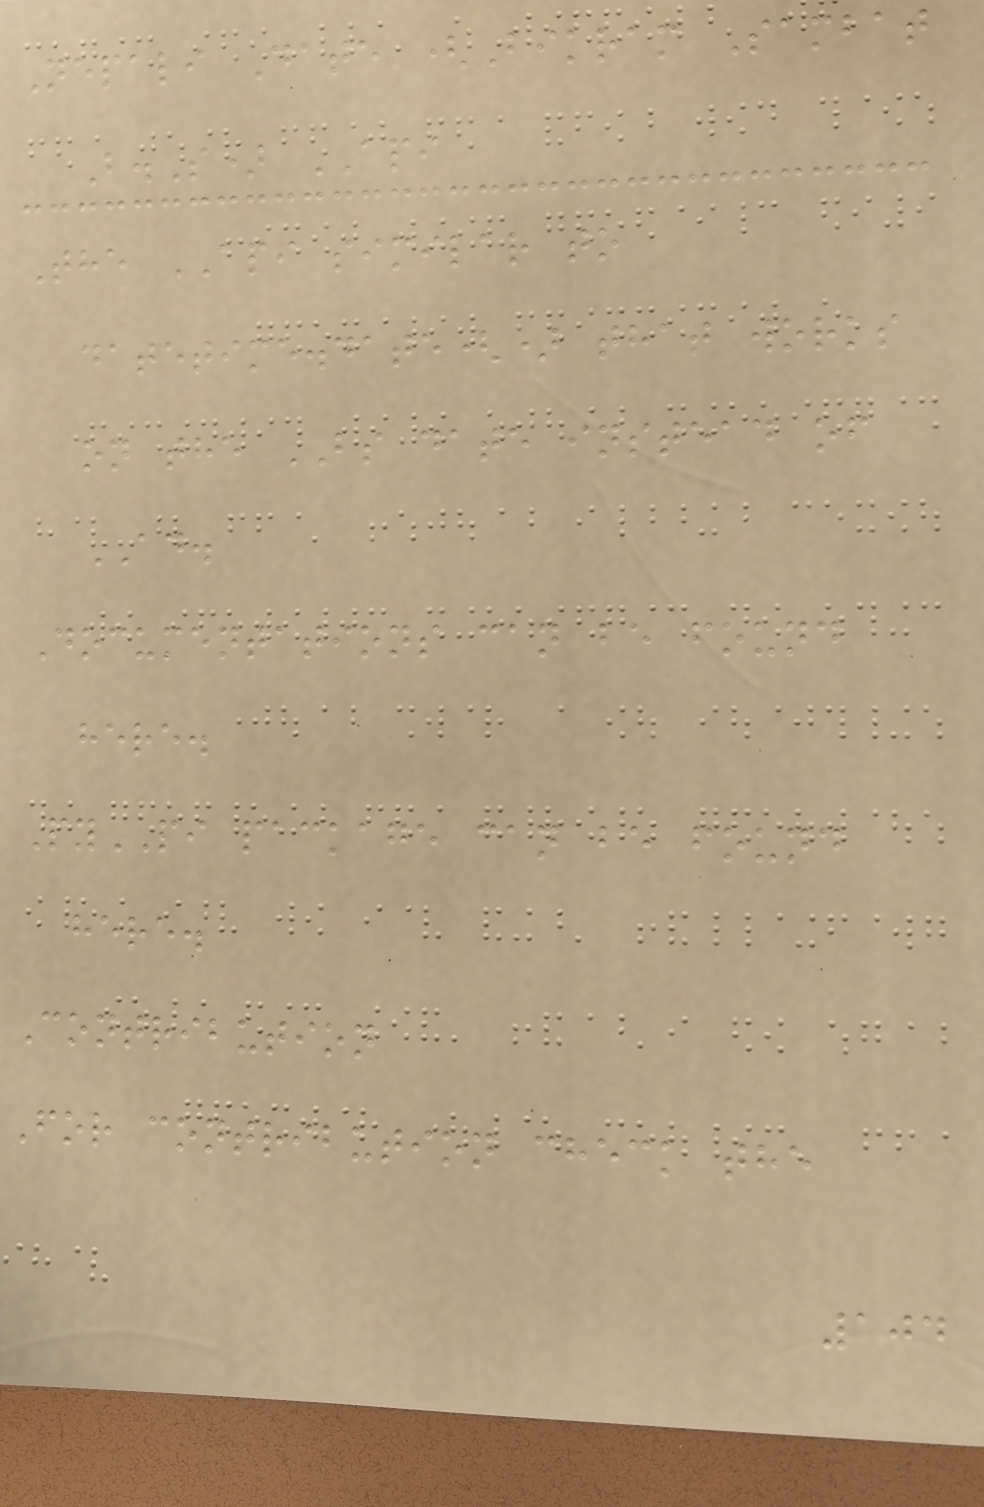Nepali Date (Bikram Sambat
B.S) API
The API similar to
datetime.date() that works
on the BS date instead of
AD.
Documentations can be found
here.
PyPI package can be found
here.
Contribution
For contribution check the
104
